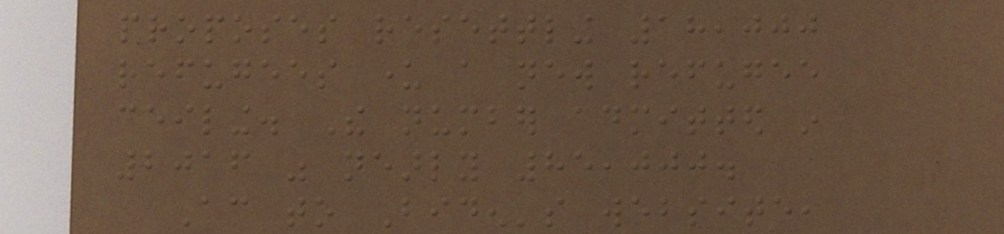proposes resettling 18,000
refugees under a new refugee
ceiling. The number admitted in
2016 was nearly 85,000.
According to Biden's website,
